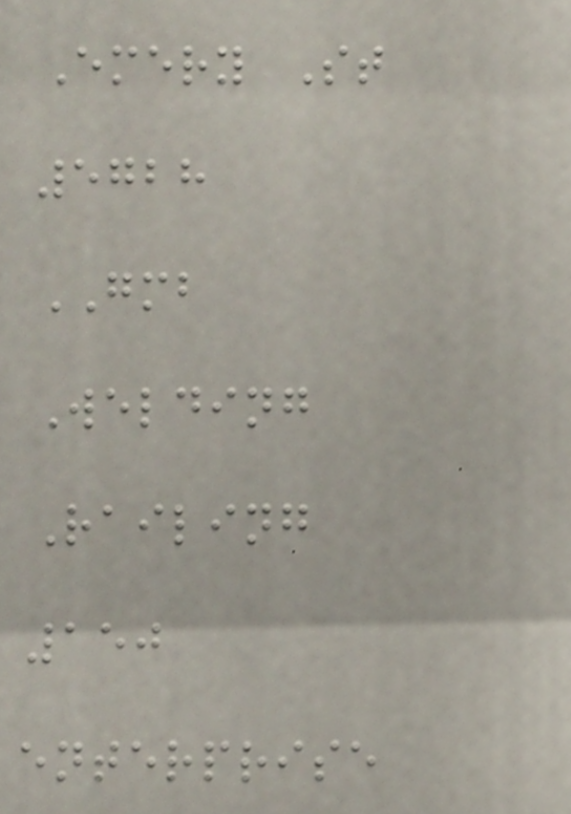Emery St
5728
GMB
Welding
Railing
150
enterprise
